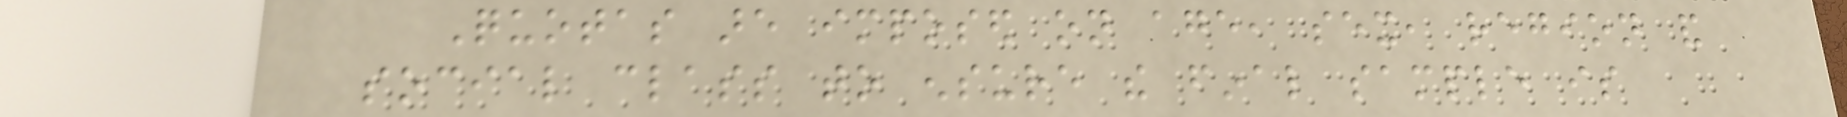Quotas are imposed on age, sex, region and
social class to ensure the final sample is
